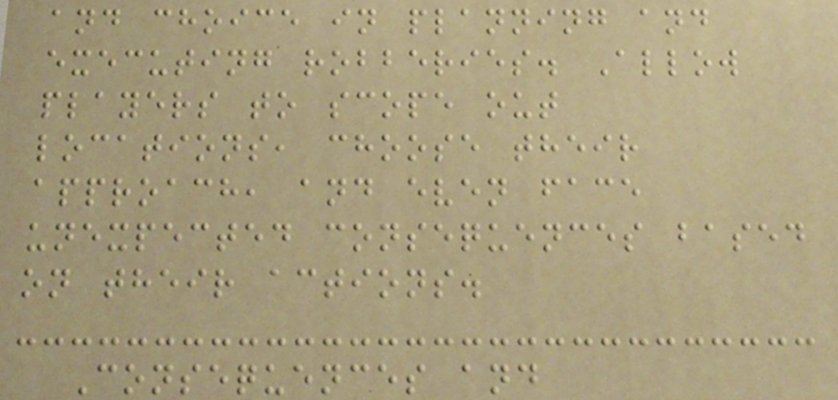and choice in planning and
executing robberies. Allow
players to scope out
locations, choose their
approach, and even face
unexpected consequences based
on their actions.
Consequences and
